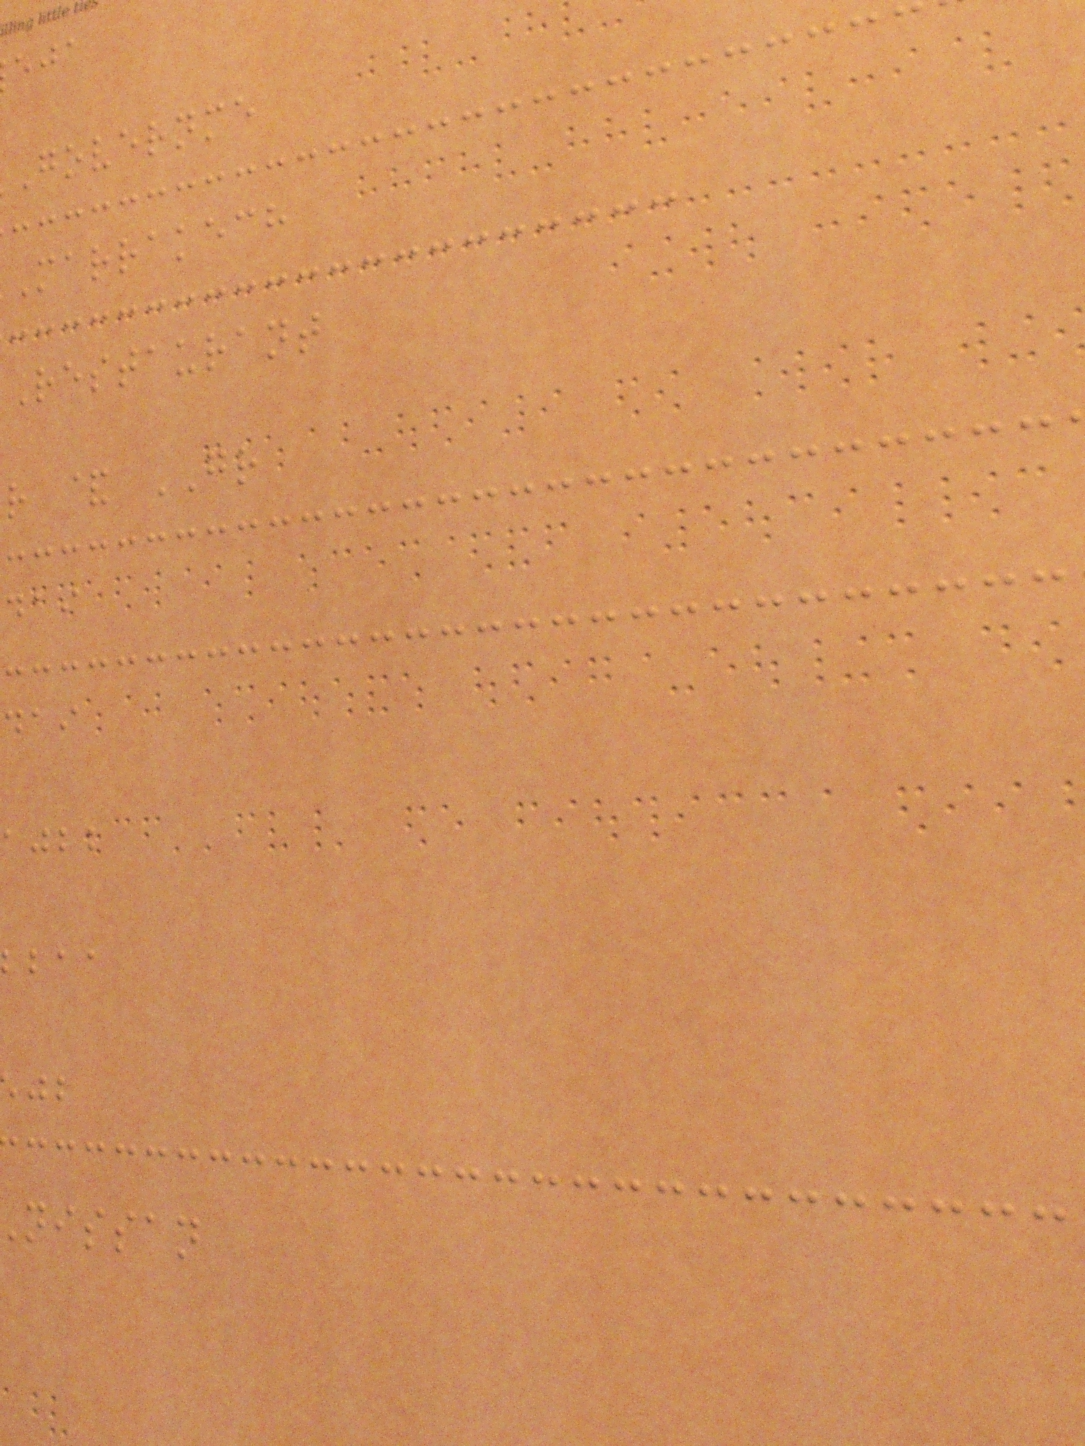governme
marrakech
restaurant
r & GR
ajbb
bbaa
nissan
